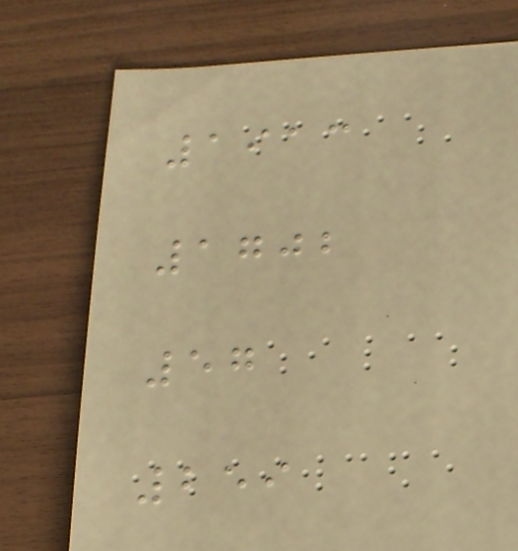1913
1702
57
259
